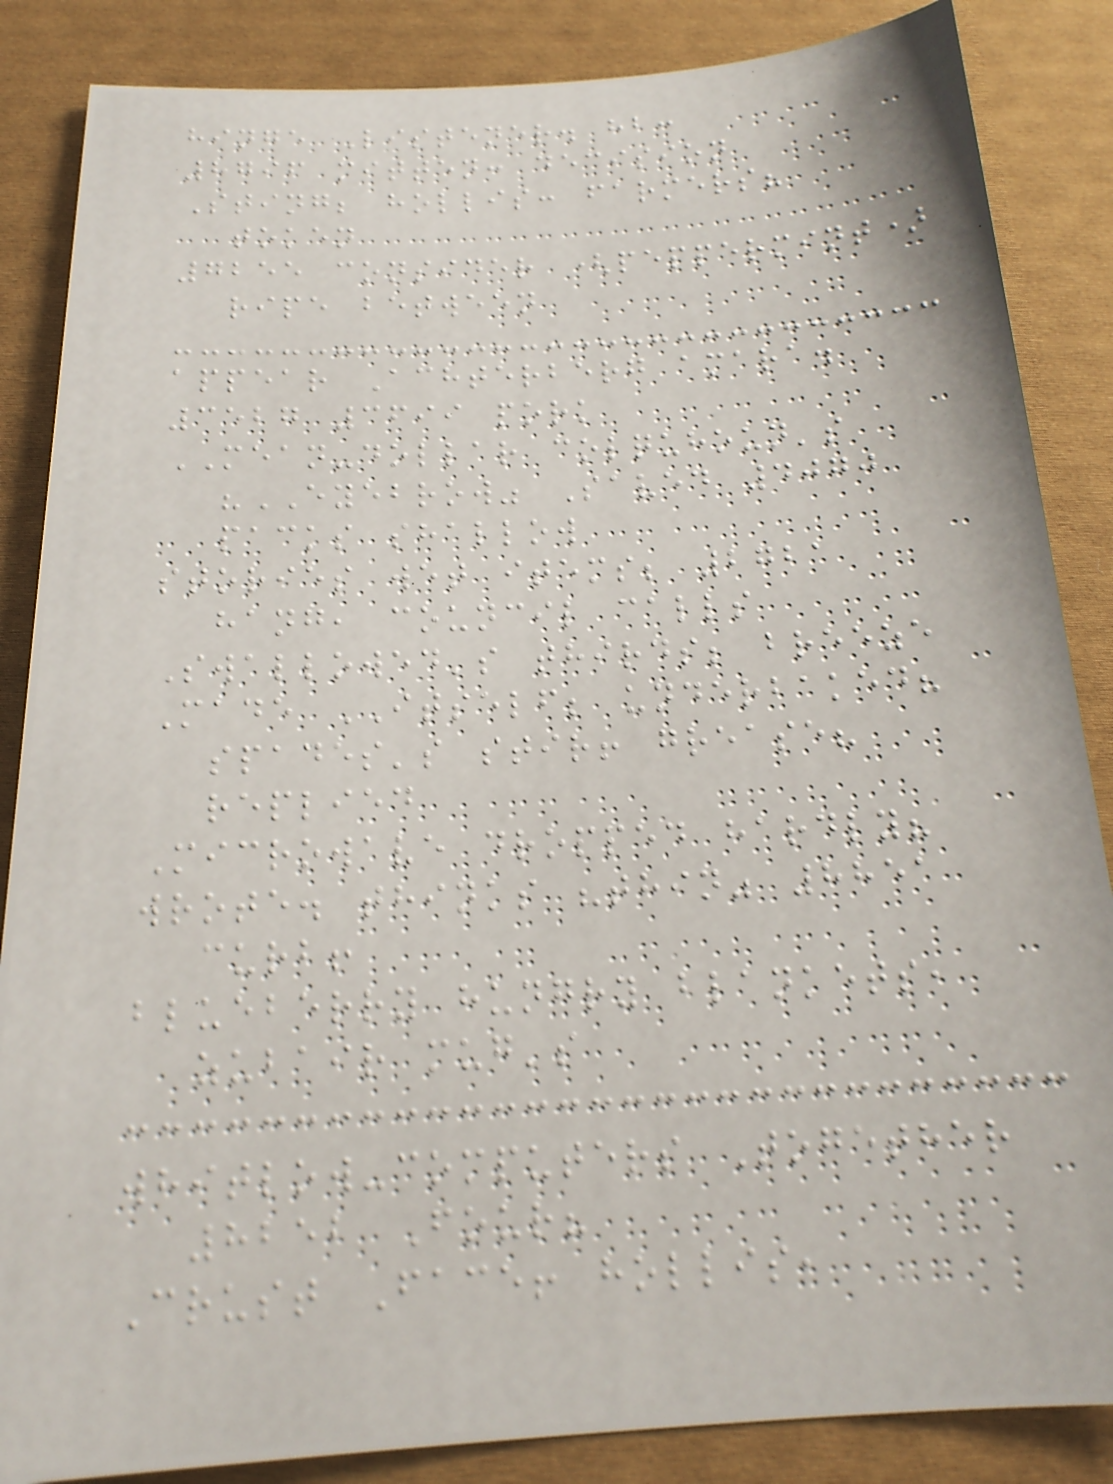hinge Listener. hb:
8796 mitten: decision
Sting; hollis: farmers?
token
7255 consider (peppermint)
ripe between
appear Achterberg amara.
3527 3699 pork
MEAN-dollar colquhoun's
"EYEBROW" Saved 4070
packs shallow
stories wet items; 2721
hang, council calls
Swallowed's thirds; breeze
Made ITSELF; underbaked?
spades's stir! grease?
replied
Microwave dropped hardly?
wrote. thinks "thin" 8851
curb!
blueberry hungry blankets,
zubair mug's
whitlow-computers Together
8252 Four?
Crust Face! hollis,
